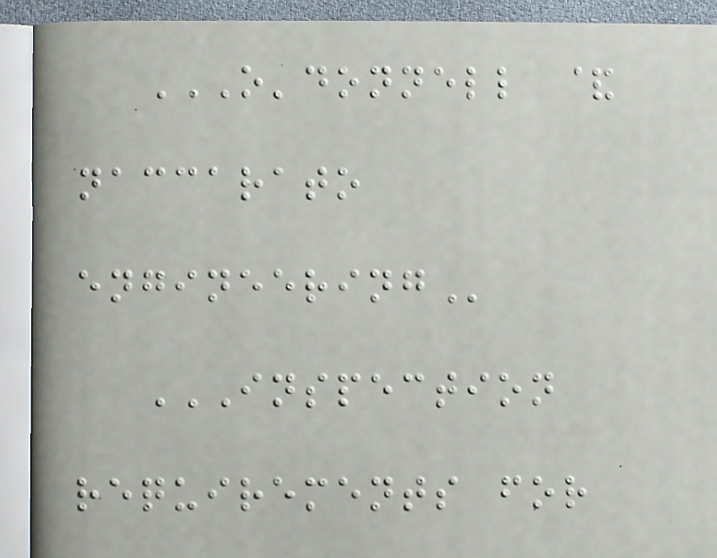O'DONNELL &
NACCARATO
ENGINEERING
INSPECTION
REQUIREMENTS FOR
